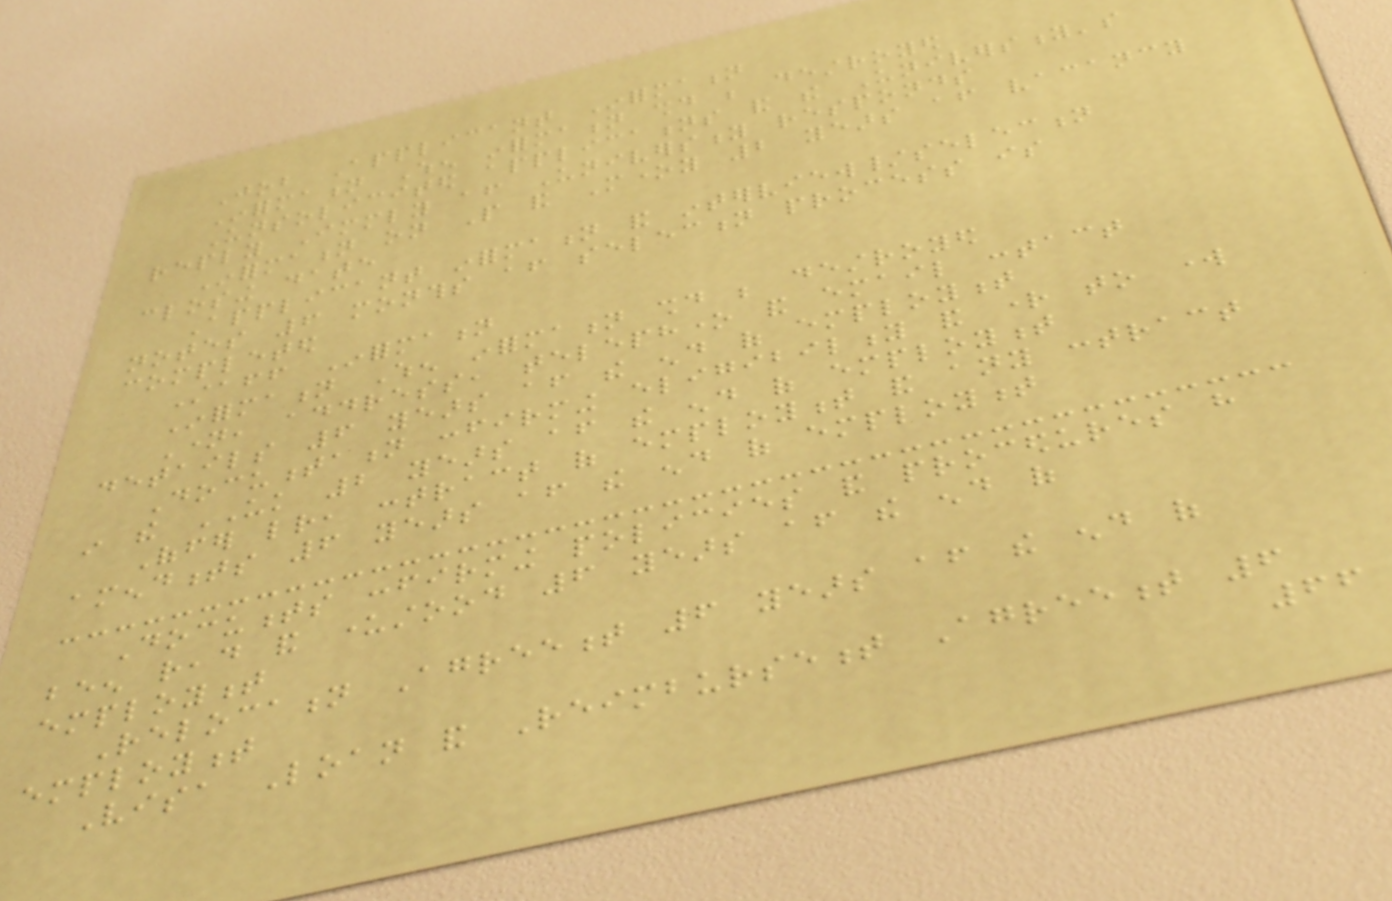Job Applicant Information
Information When information should be destroyed
Unsolicited applications and the University's
reply Immediately after University responds
Information on People and Money 2 years after vacancy
closing date
Applicant information and interview/selection
notes 6 months after selection process is
completed
Staff Information
Information When information should be destroyed
Name, address, telephone and email contact
details 6 years after the end of employment
Documentation confirming eligibility and right to work
in the UK 2 years after the end of employment
Offer letter, contract of employment and any contract
amendments 6 years after the end of employment
Documents confirming policies and procedures have
been read and understood 6 years after the end of
employment
Relocation Agreement 6 years after the end of
employment
Visa Loan and Reimbursement Agreement 6
66
